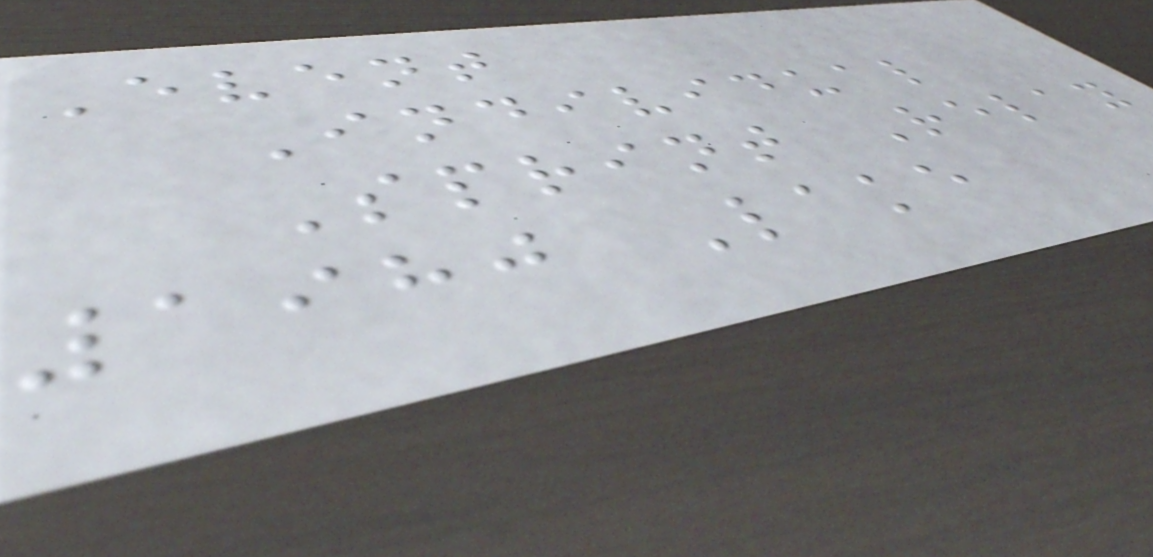Event
Individual
Sprint Relay
1980 Lake
